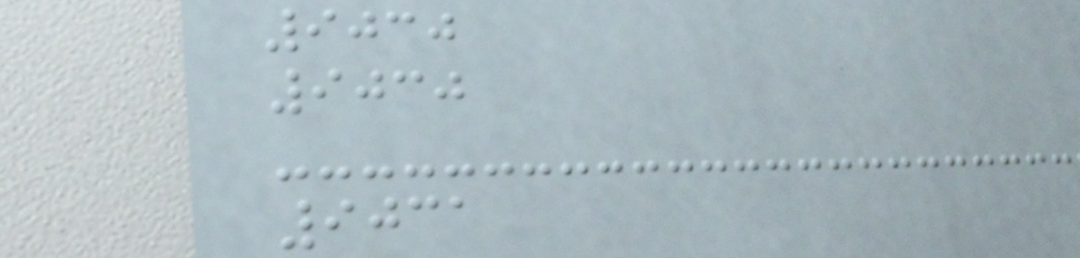9030
9030
9031
